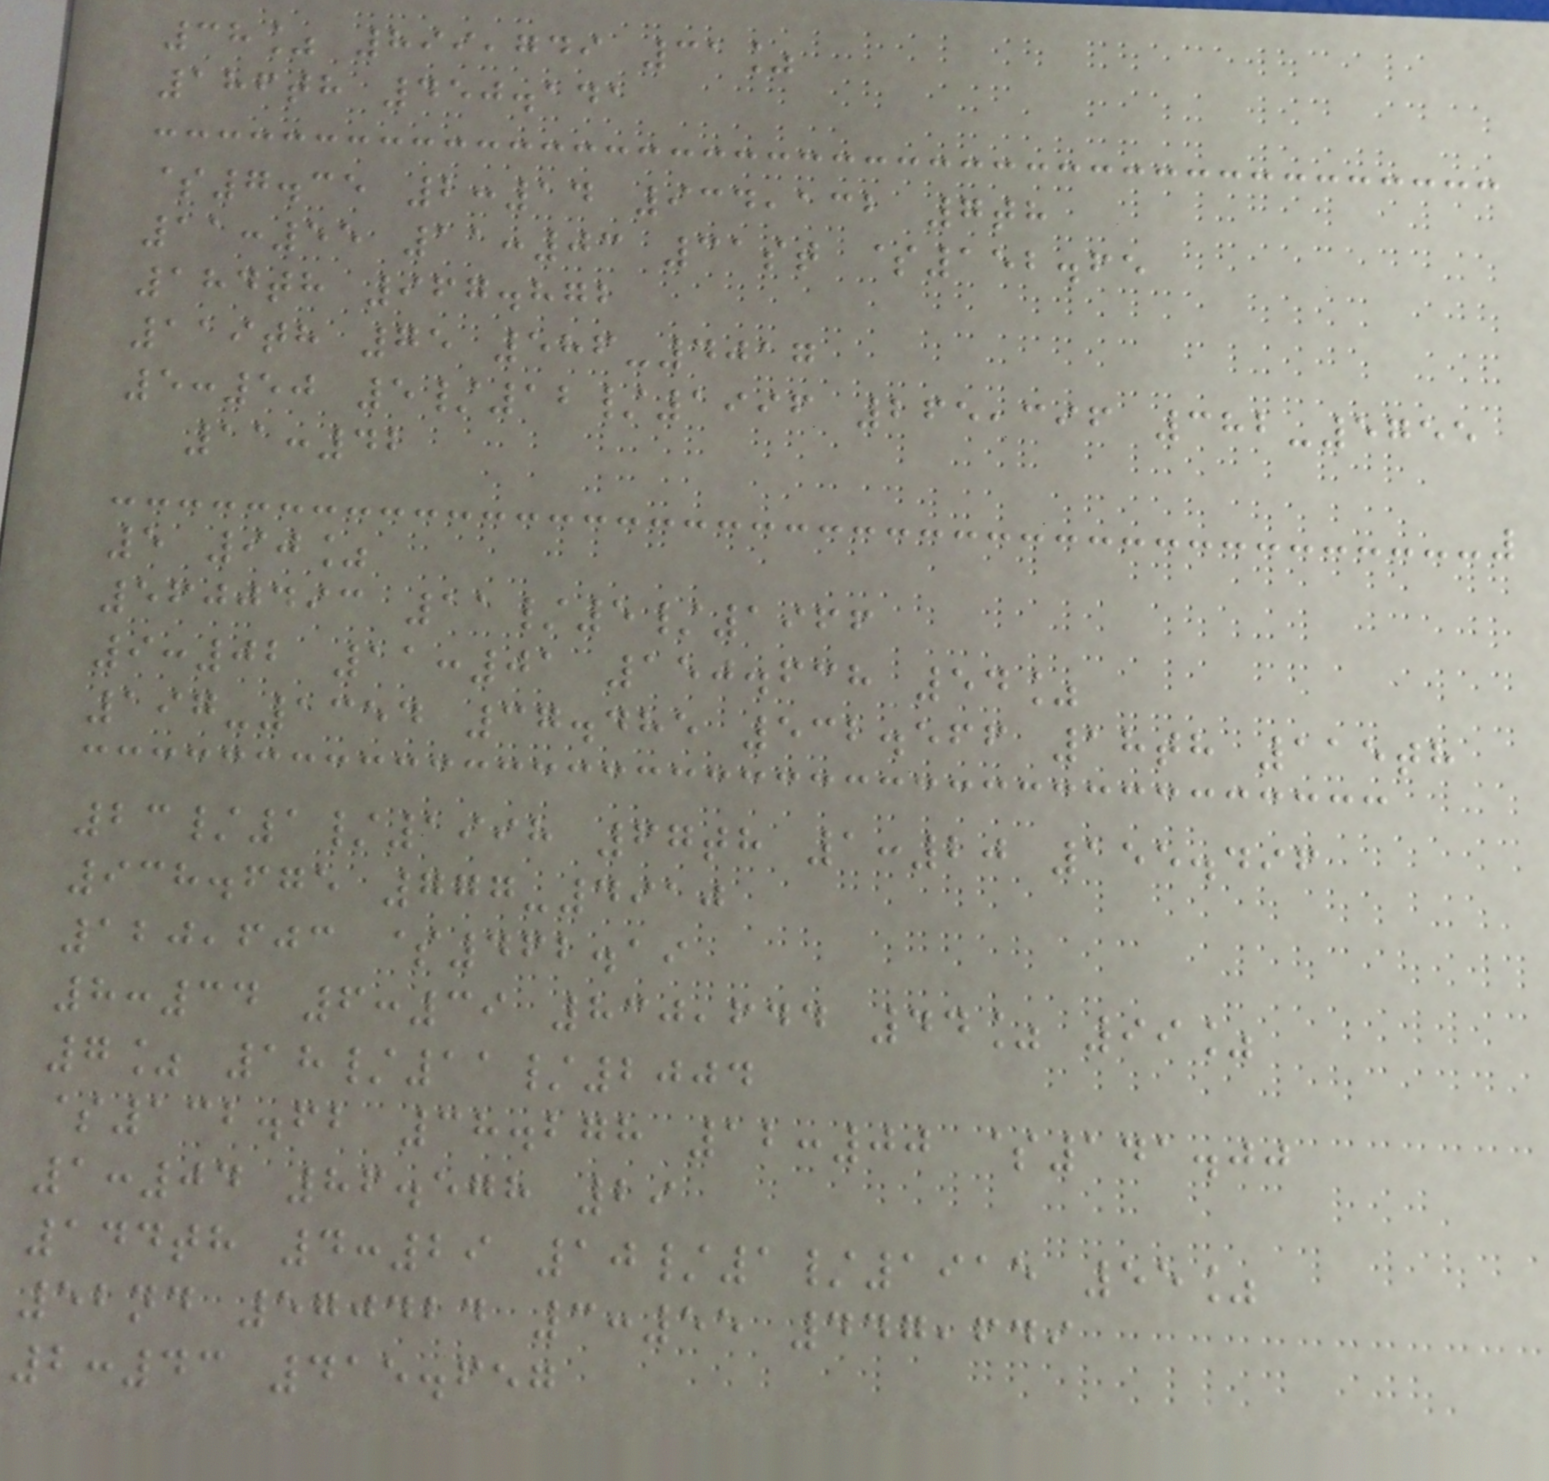38% 899,749 31%
186th 450.141
$7.35 2:14 934,132 7th
11:55 11:03 31st $152.65
184th 967.872
119th 75 586-4017
5:50 5/12/1996 265,396 382-5755
11:42
5 90%
5600493 11/5/1966
9:02 11:01 150.638 54%
197-1354 37.485 532.566 18th 115th
23/1/1998 67th 1:20 155.496
938.675 777-4910
120,603 $462.19
8:34 6:39 830,644 44% 99%
7% 18/11/2004
$132.62 38.278 12:00 $141.00
1:04 86.578 29
144th 4:29 10/1/1915 55%
52nd 570424 3:55 447,649
2:43 415.657
